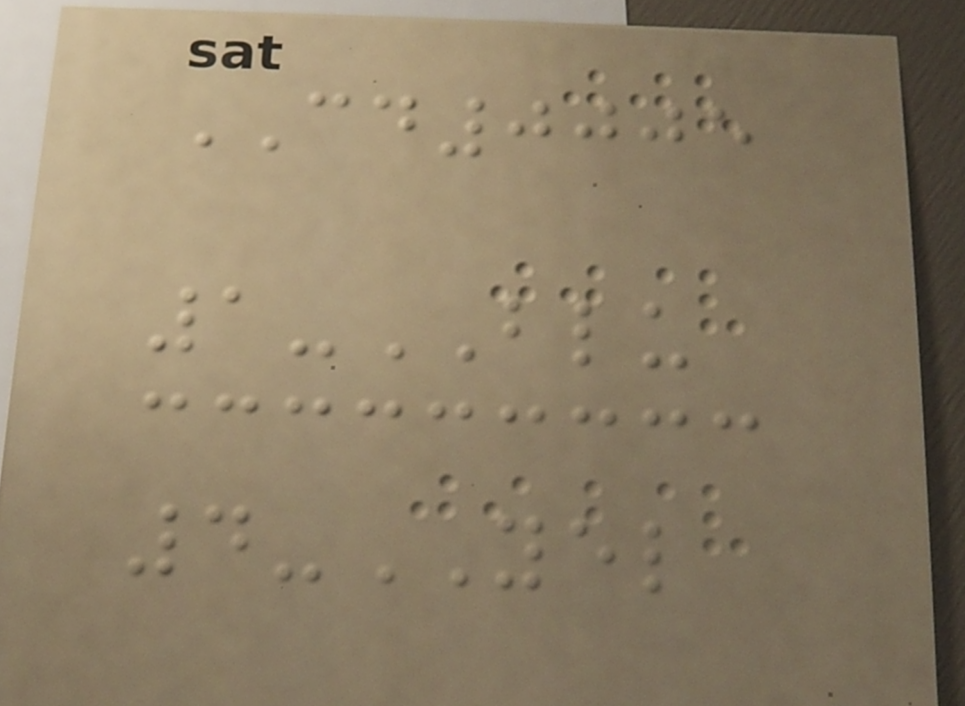CD0005
1-BLU
4-YEL
